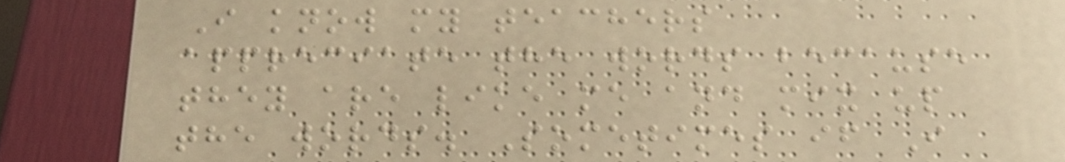I know my teachers
appreciate the words because
they are like me and mix up
the words. Sometimes if I
